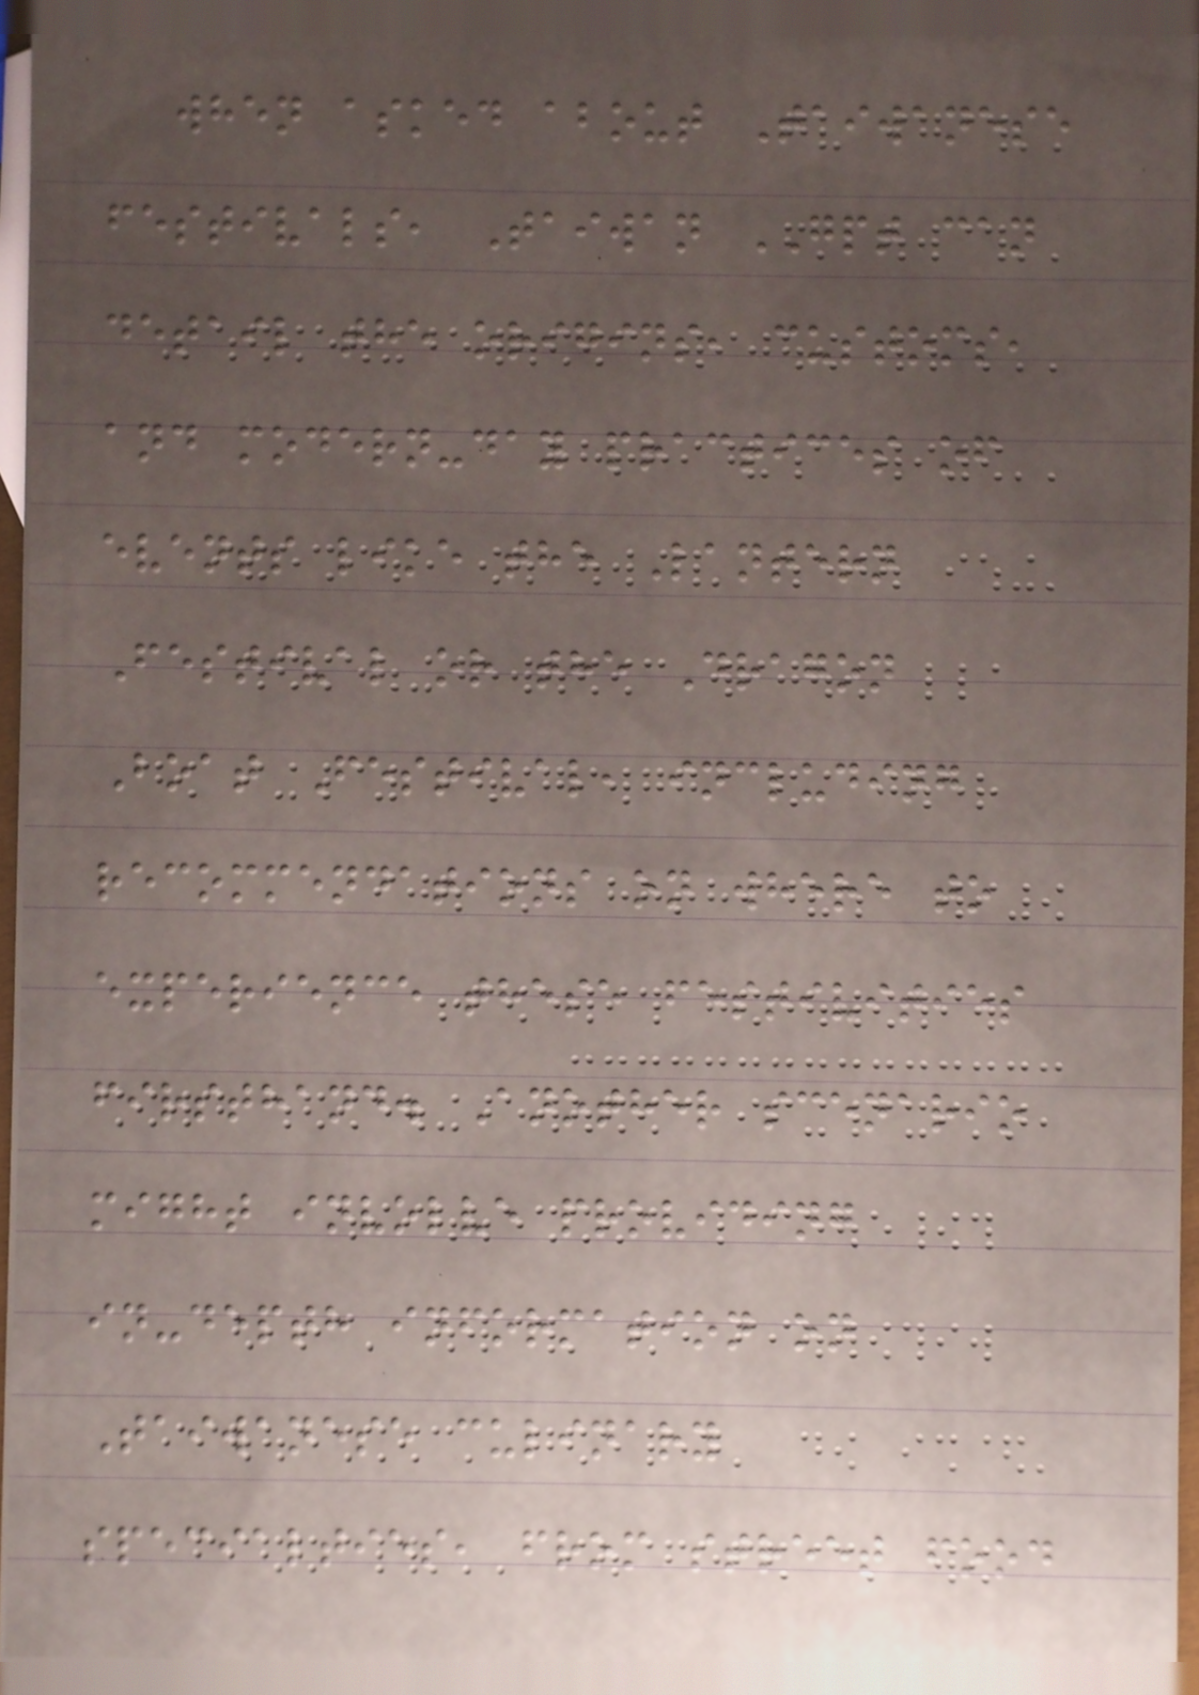when asked about Taiwanese
festivals, Taiwan GPT can
detail the origins, customs,
and modern-day practices of
events like the Lantern
Festival or the Dragon
Boat Festival, including
recommendations on where to
experience these festivities
firsthand. Another scenario
might involve providing
in-depth information on
Taiwanese culinary
specialties, from street food
